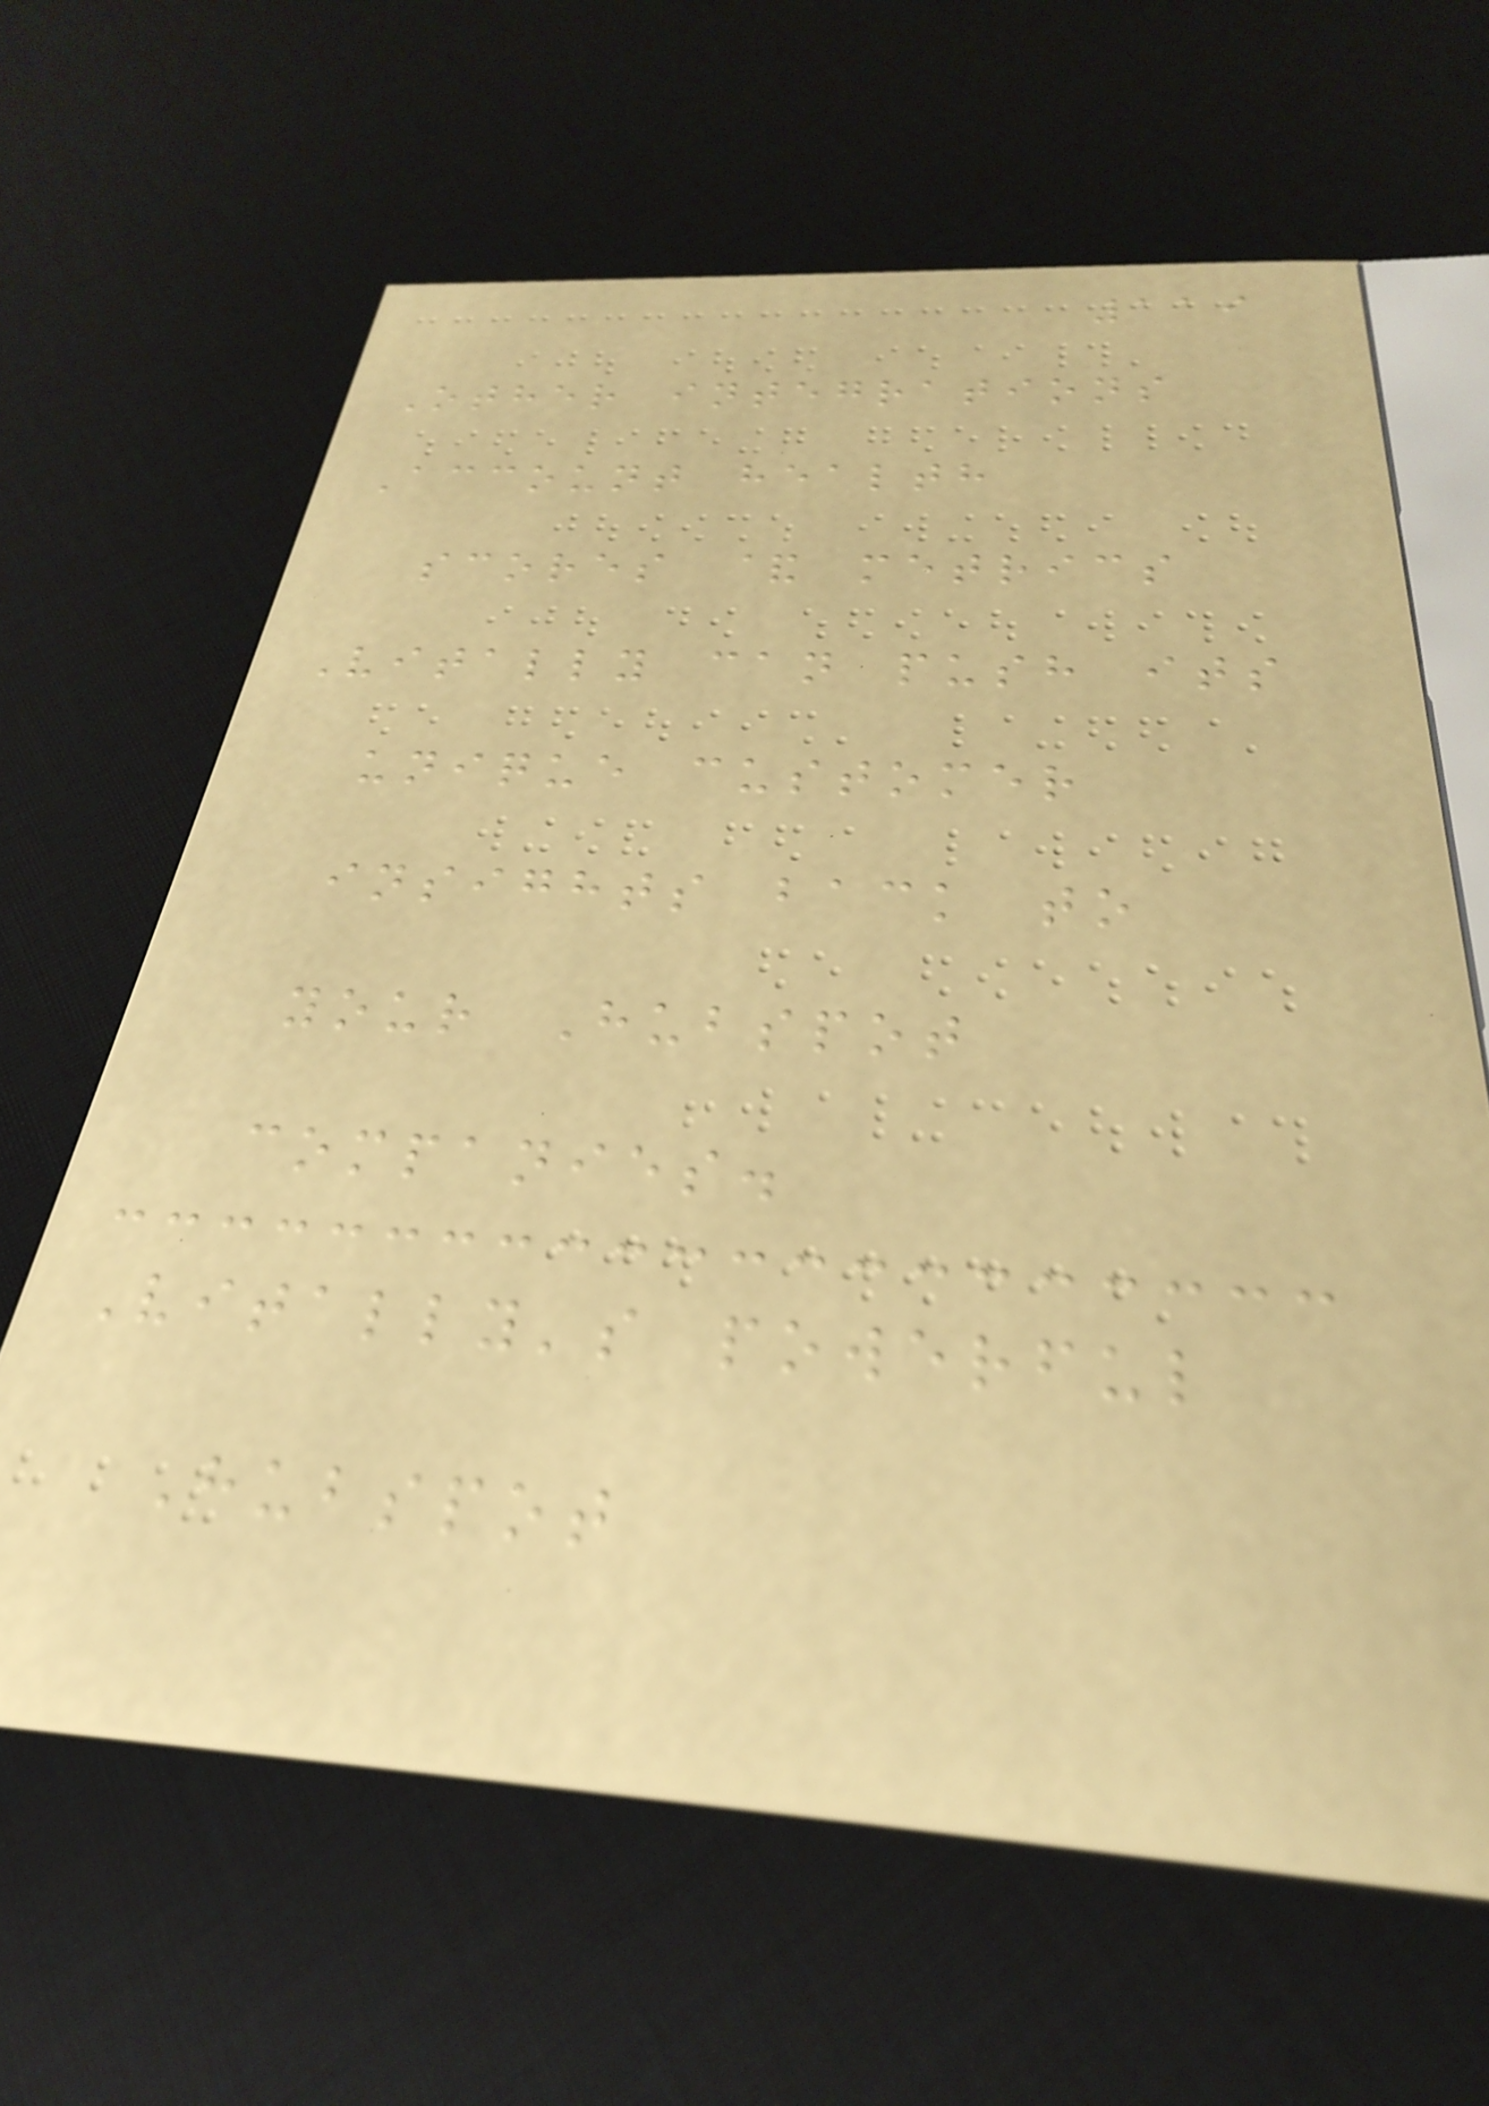119
Other integrations
Account health
scores & metrics
Vitally can push its
unique customer
insights back to
your Hubspot
companies.
Vitally's powerful
Hubspot
